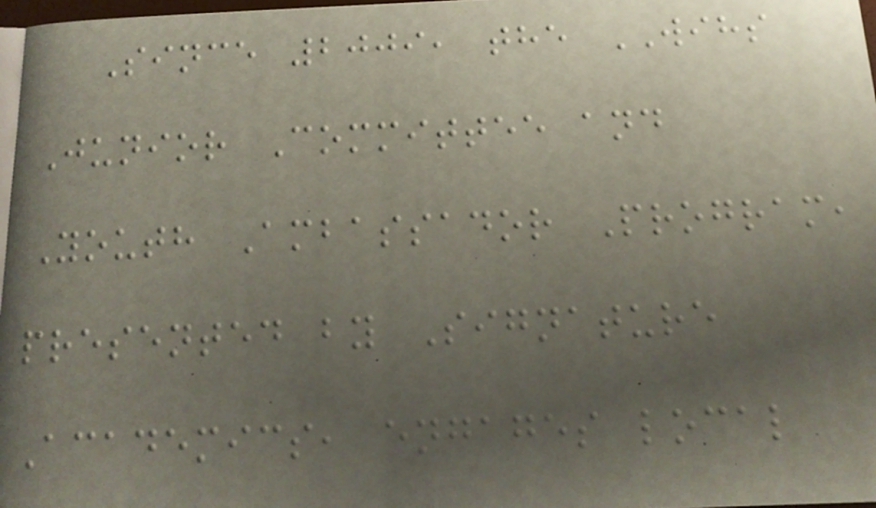Since 2009, the WIHS
Junior Committee and
Youth Ambassador Program,
presented by Signature
Academics, engages local
